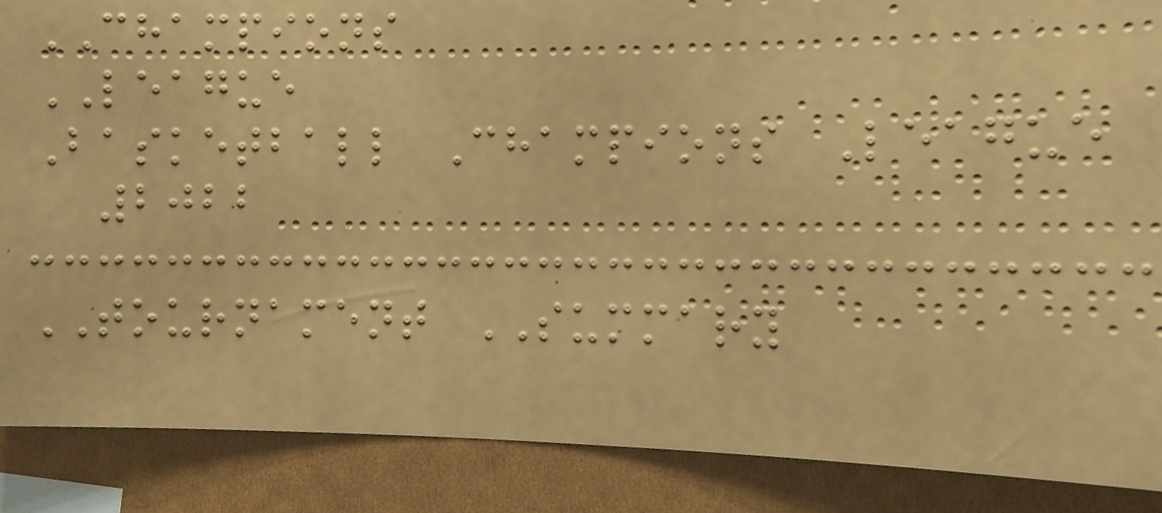CHAMPIONS
LEAGUE
Basketball Champions League
2022
TOURNAMENT SUMMARY
